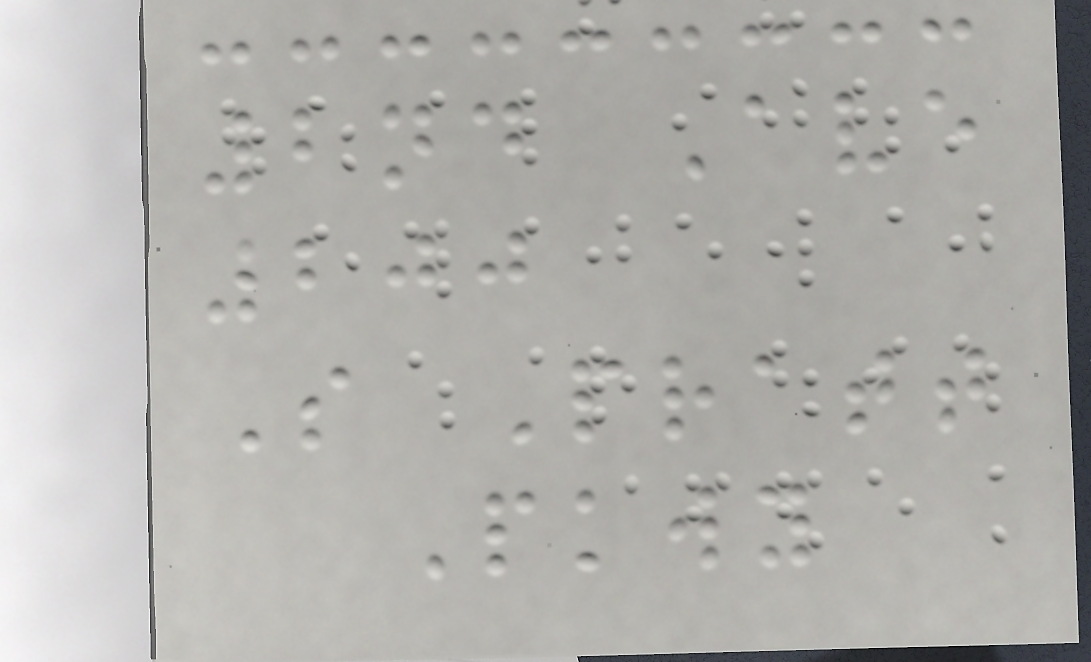2nd Ave
200
S Pratt
Pkwy
